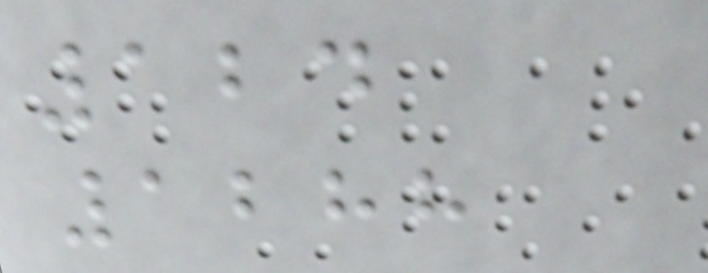124
1288
